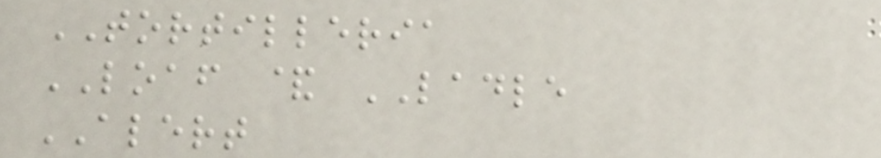TORTILLERIA
LOAF & LADLE
ALERT
